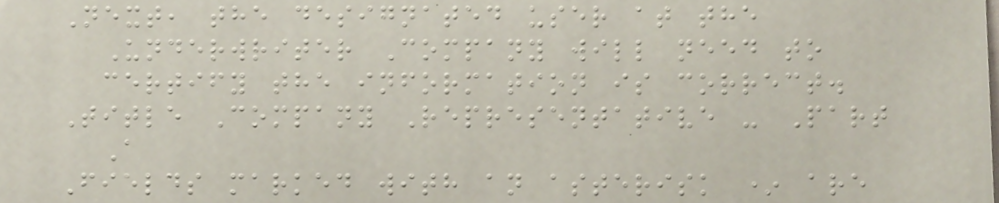Next, the designated user at the
Underwriter Company will need to
certify the information is correct.
Title Company Representative - Part
A
Fields marked with an asterisk * are
